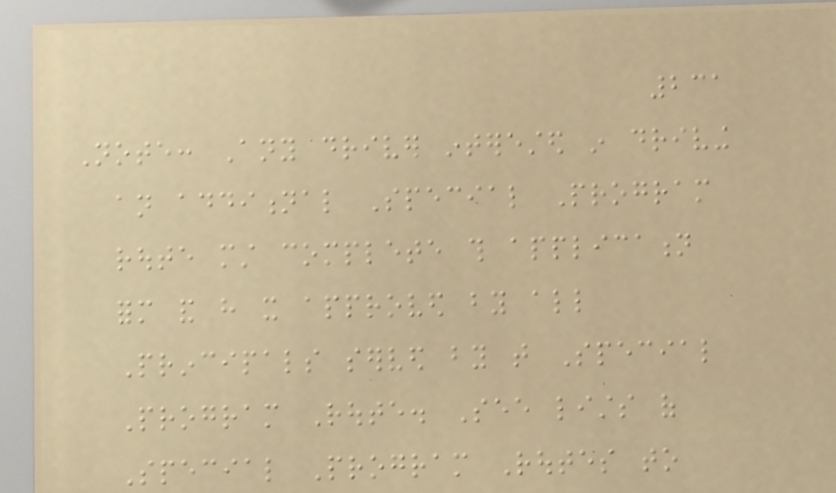231
Note: Any driver interested in driving
an additional Special Program
route must complete this application
form and have it approved by all
Principals served by that Special
Program Route. See lists of
Special Program Routes to
